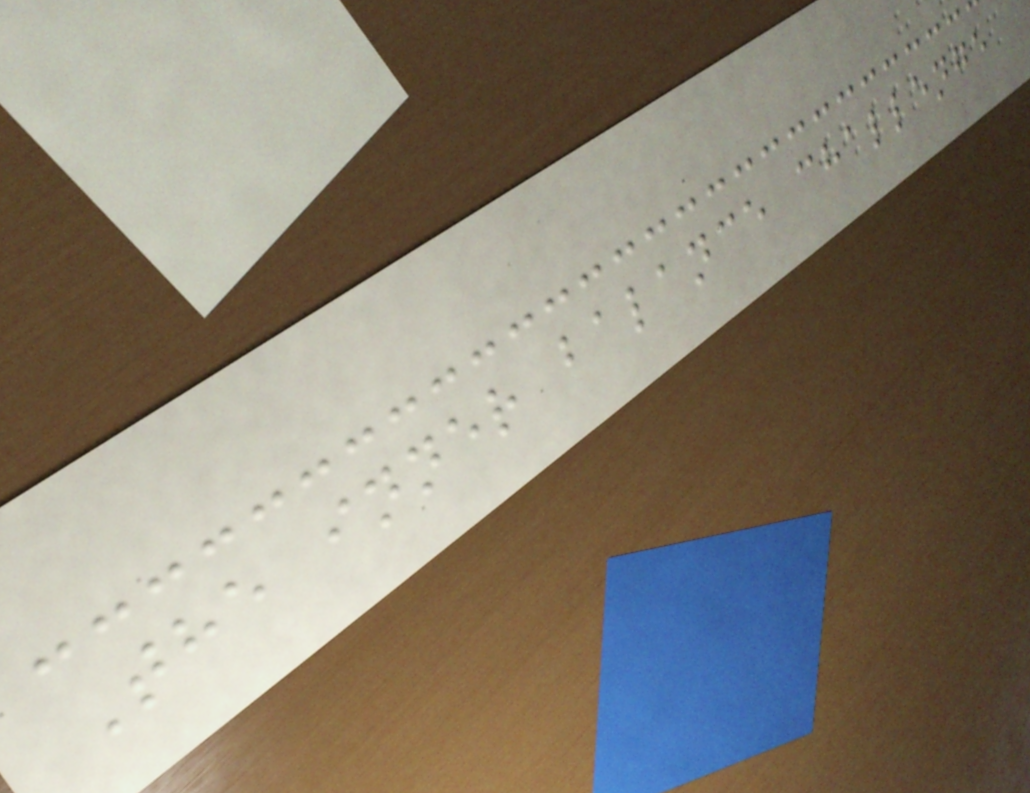The inner balance challenge
